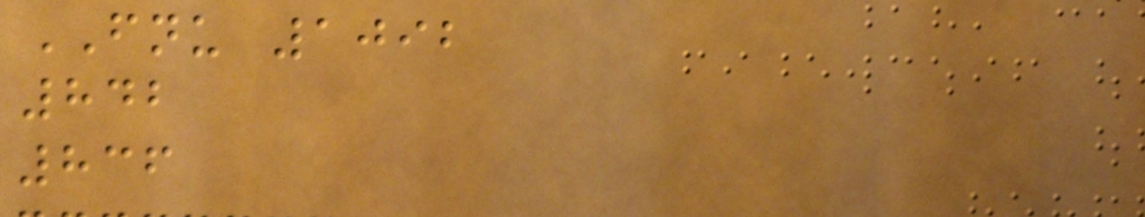FNU 1092
842
836
